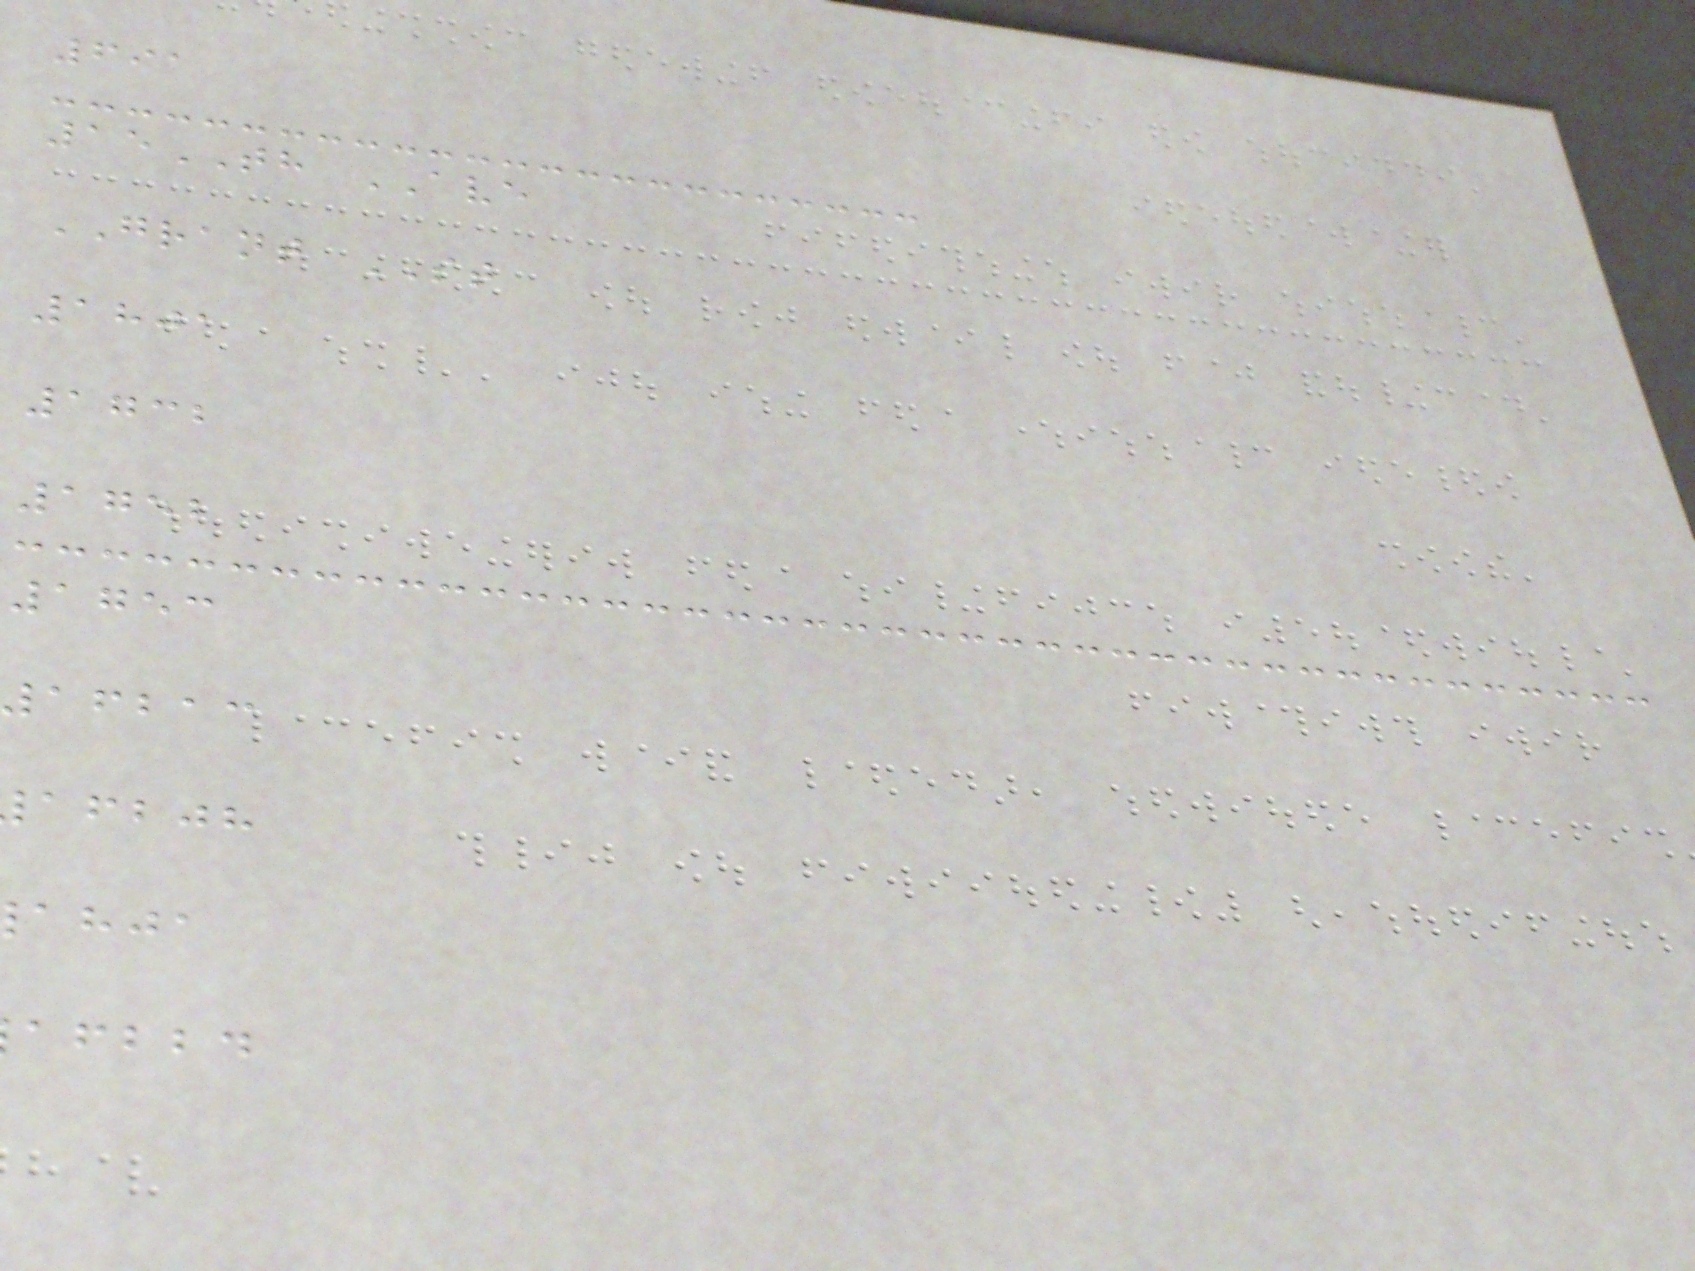691
15TH AVE
GRANT ST
1801
1732
1752
1753
afbac
afbjh
ahja
afbbd
